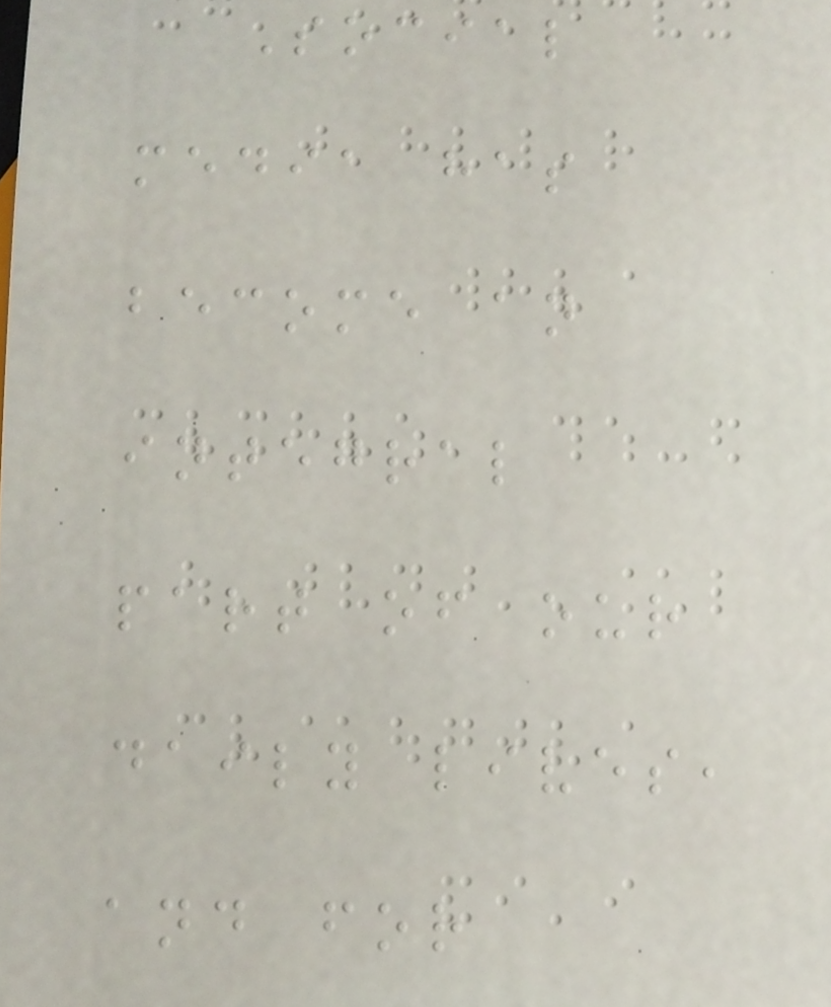Social
media has
become an
integral
part of our
daily lives,
and for
